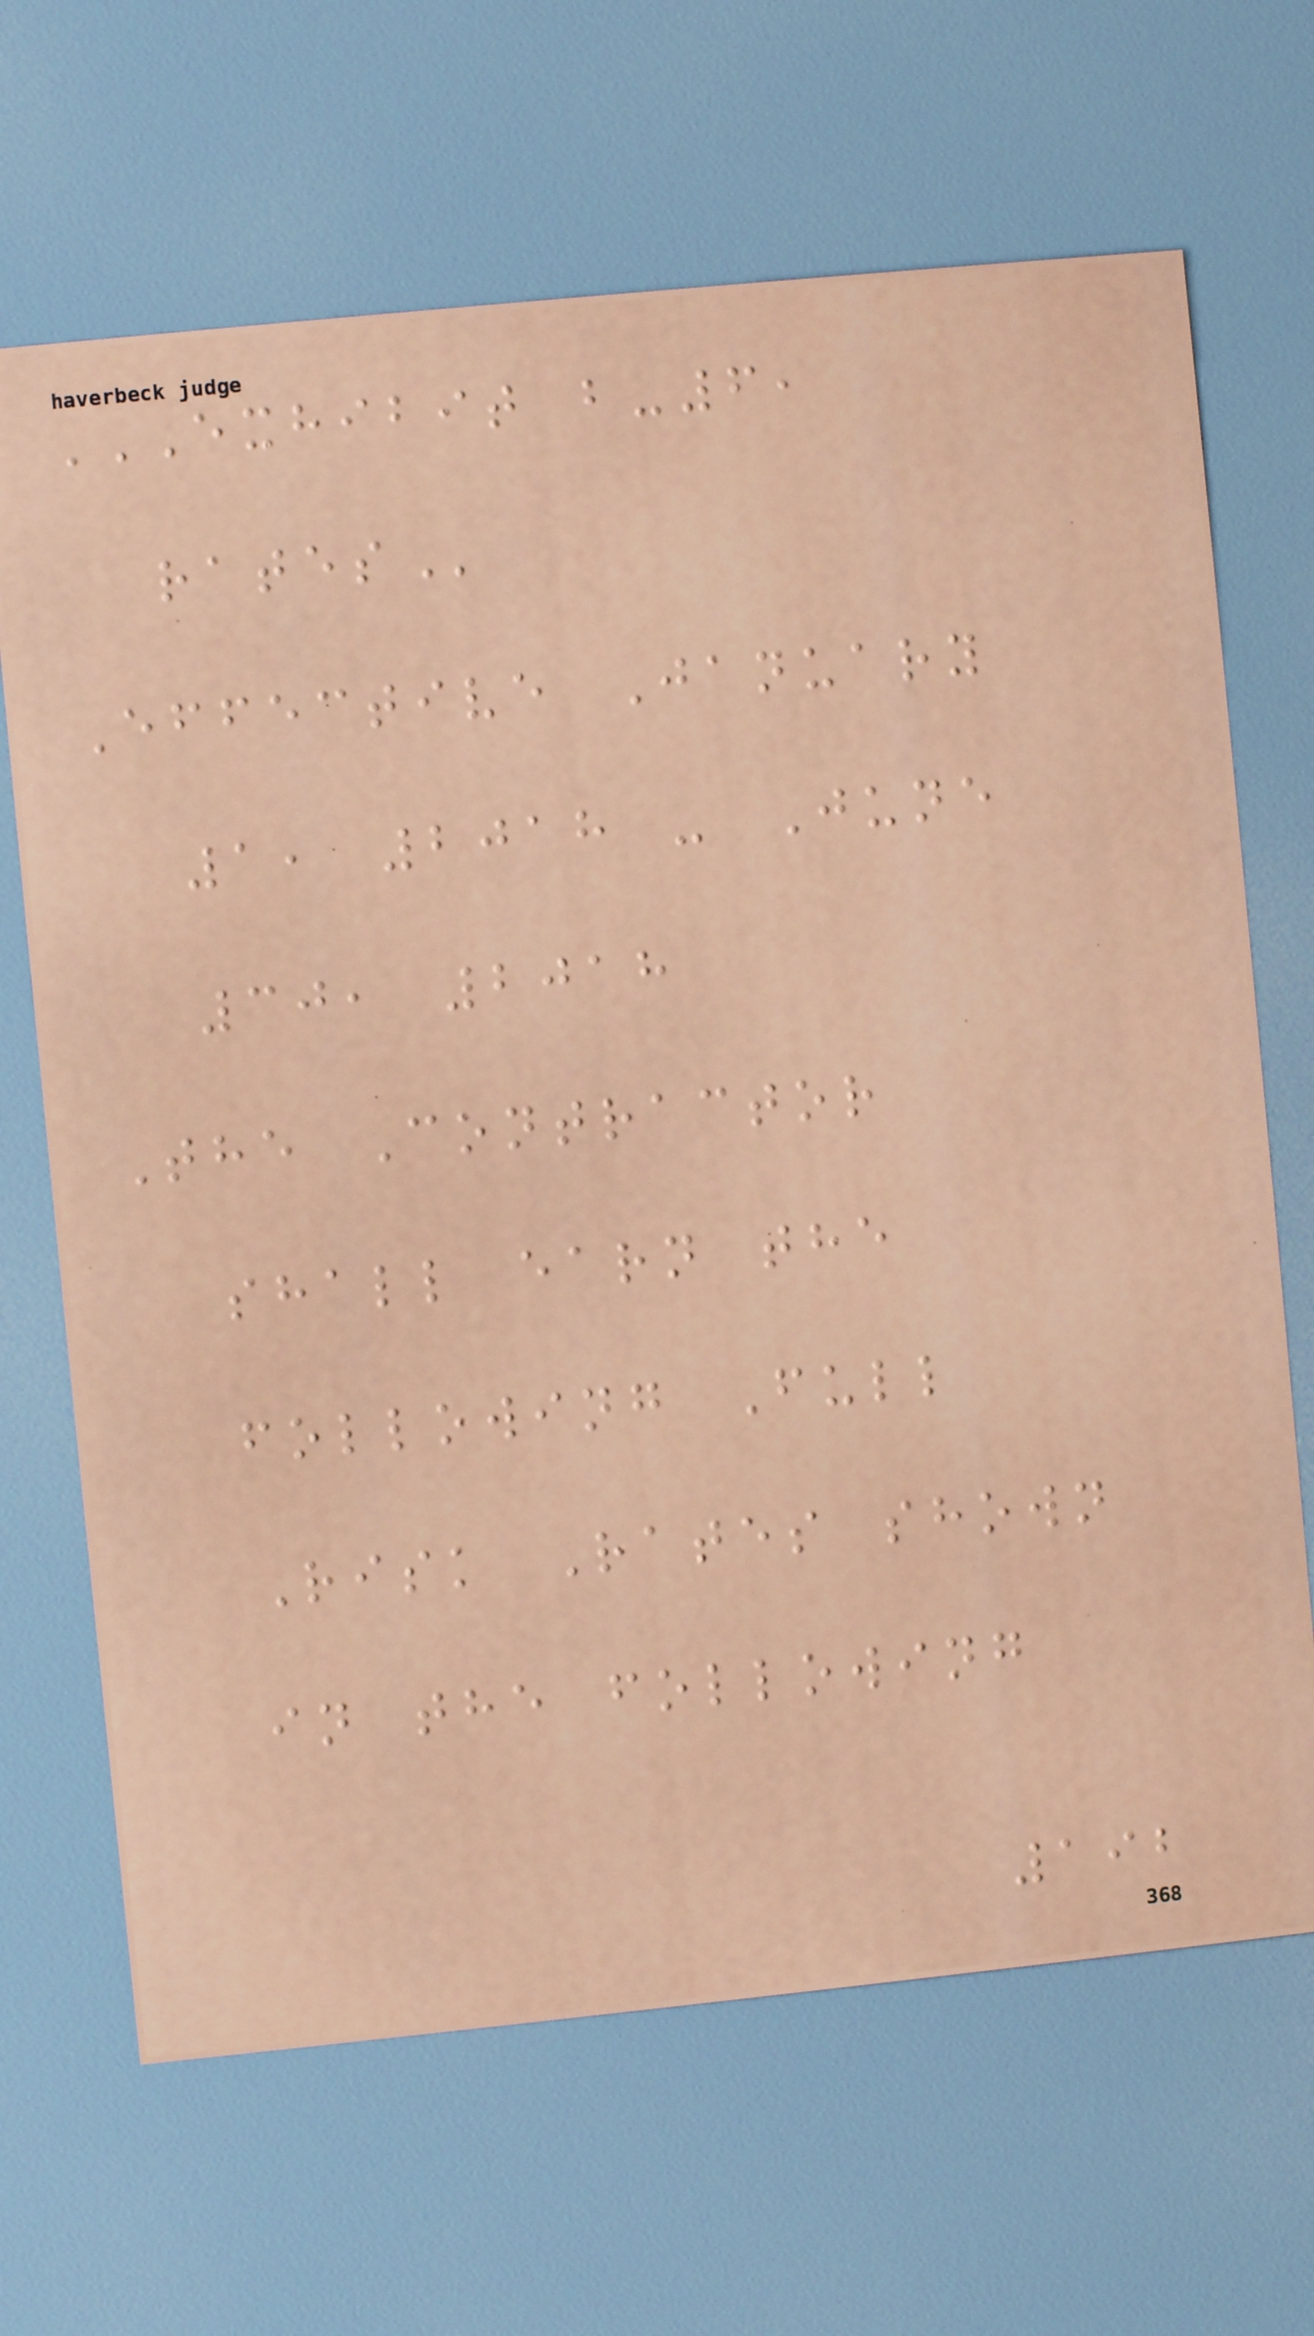EXHIBIT B-6,
RATES
Effective January
1, 2018 - June
30, 2018
The Contractor
shall earn the
following Full
Risk Rates shown
in the following
192
